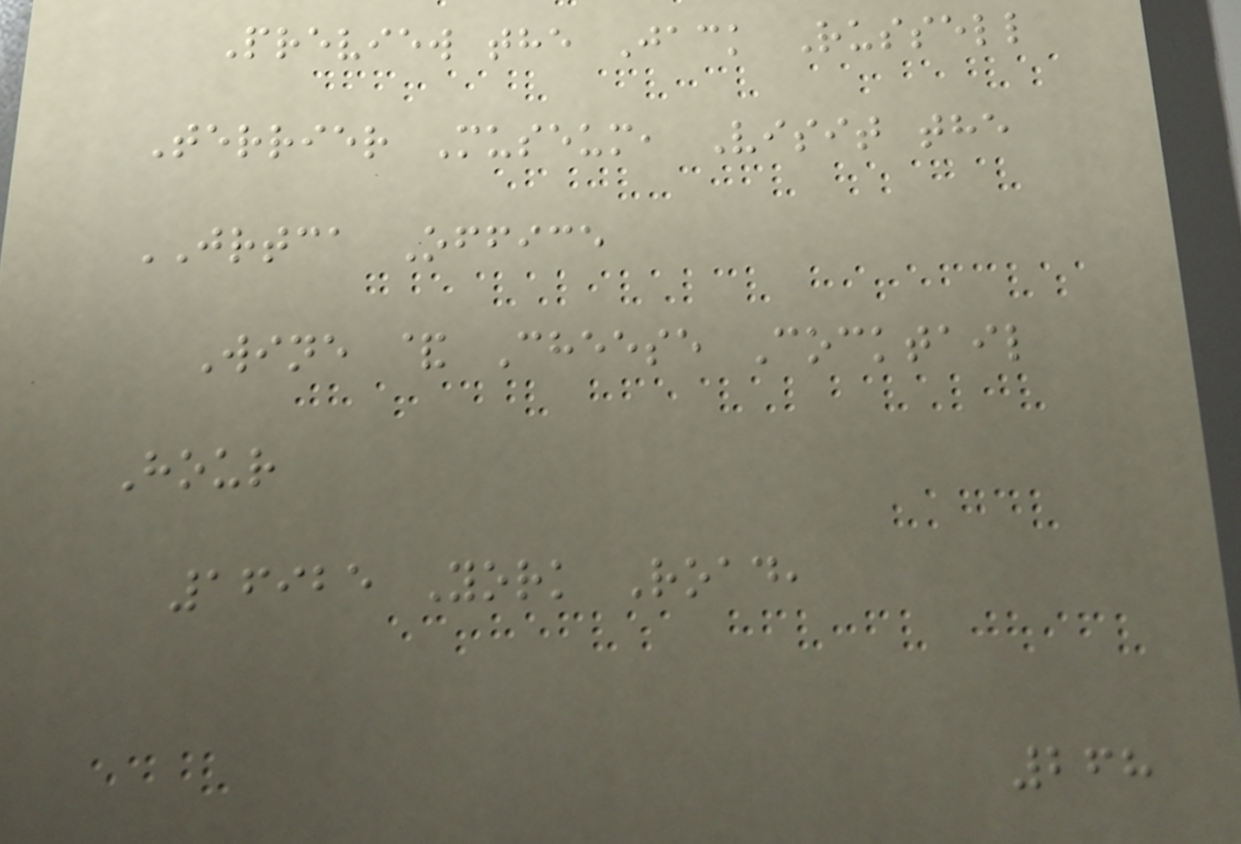Preview the Jack Russell
Terrier Museum, Visit the
JRTCA Office
Wine & Cheese Cocktail
Hour
16925 York Road,
268
